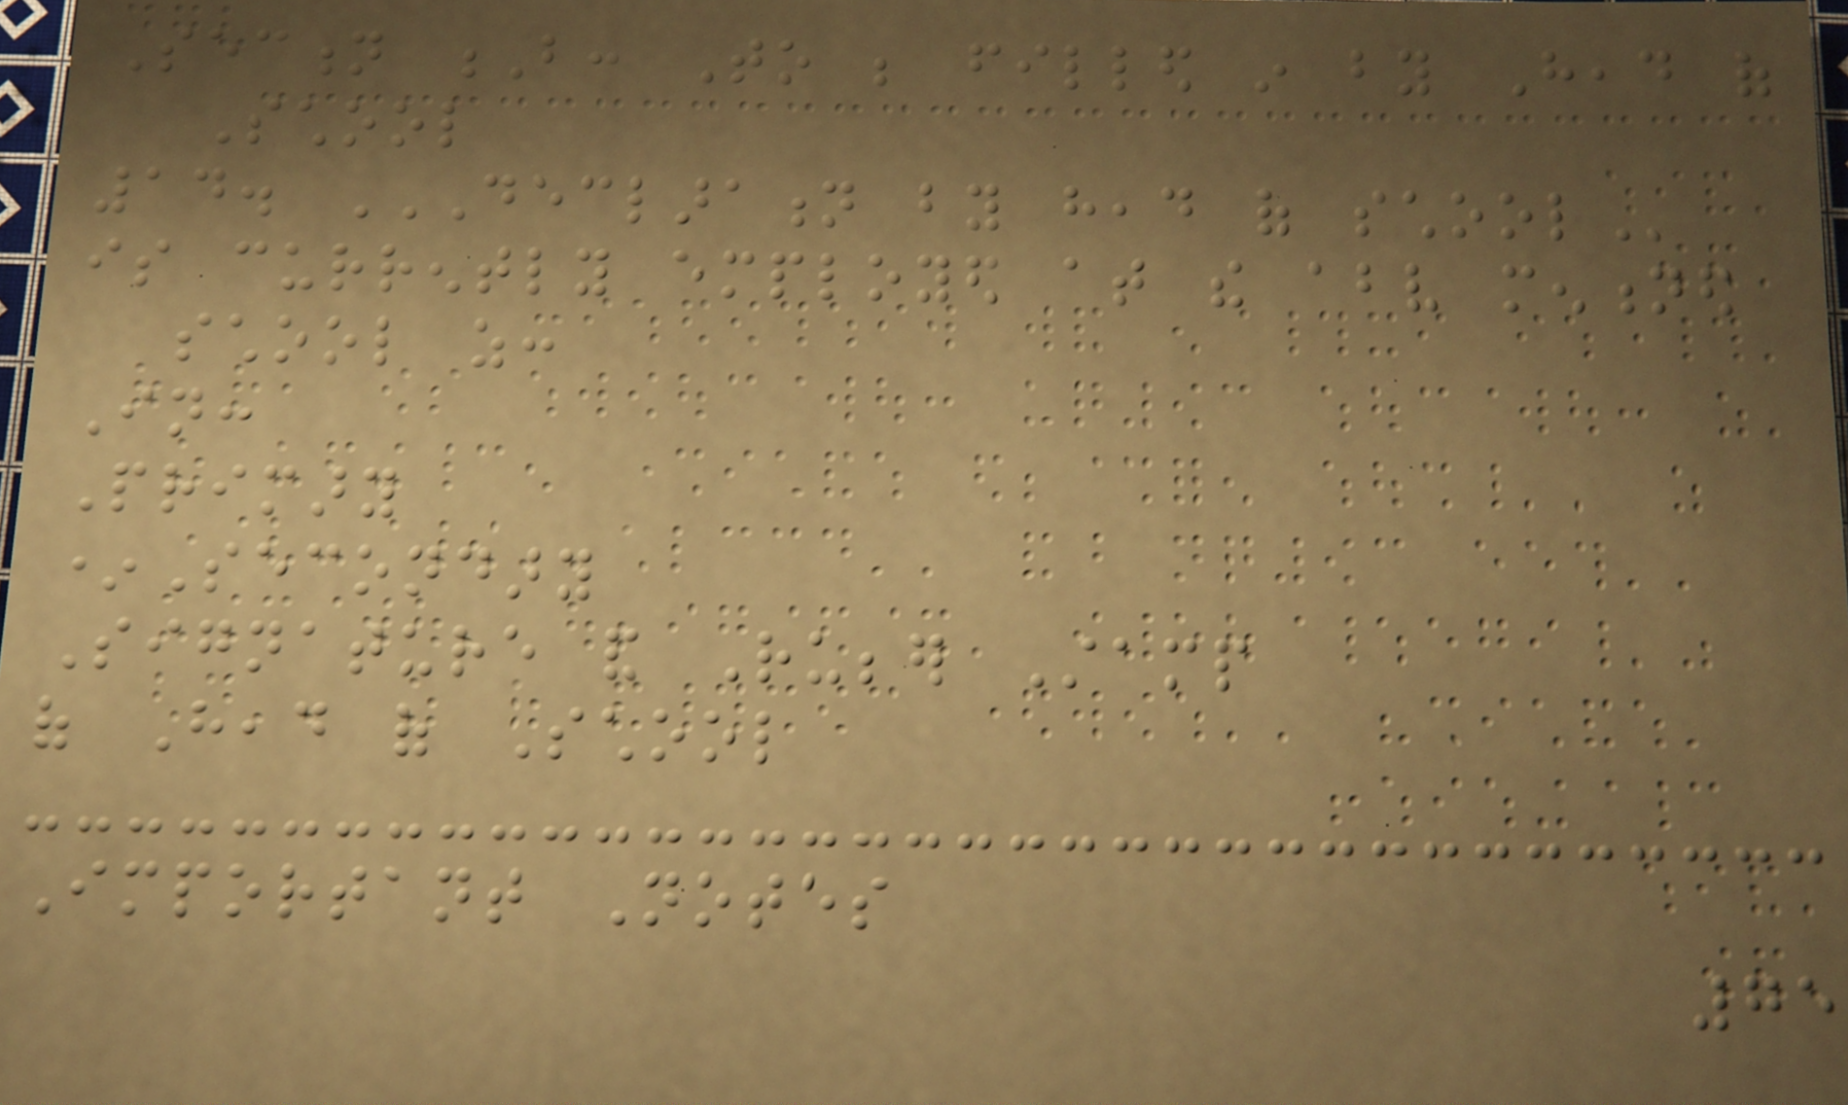Section B: To be filled in by Head of
School
14. DECLARATION BY HEAD OF SCHOOL
is currently employed at the above mentioned
school as:
In:
Primary
*Secondary
Signature and Rubber Stamp
of Head of School
Important Notes
75
